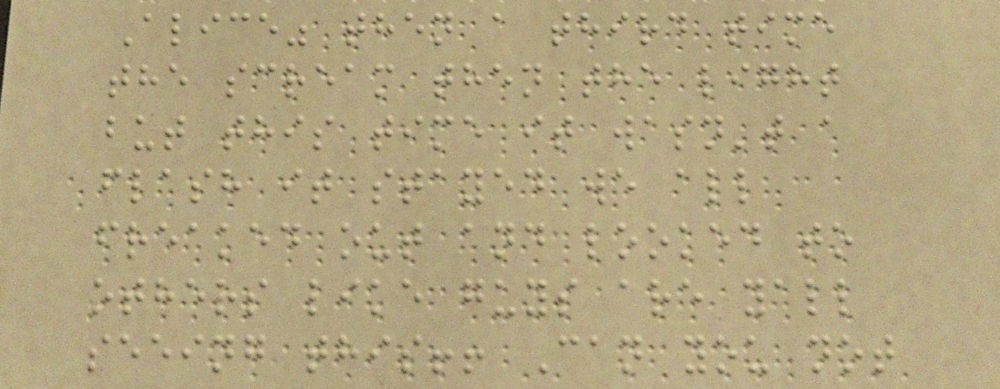Alice" then a third time
the scream then the light
but this time it wasn't a
flash it stayed we all
freaked out and looked to
others like guys are yall
seeing this!! Can you not
